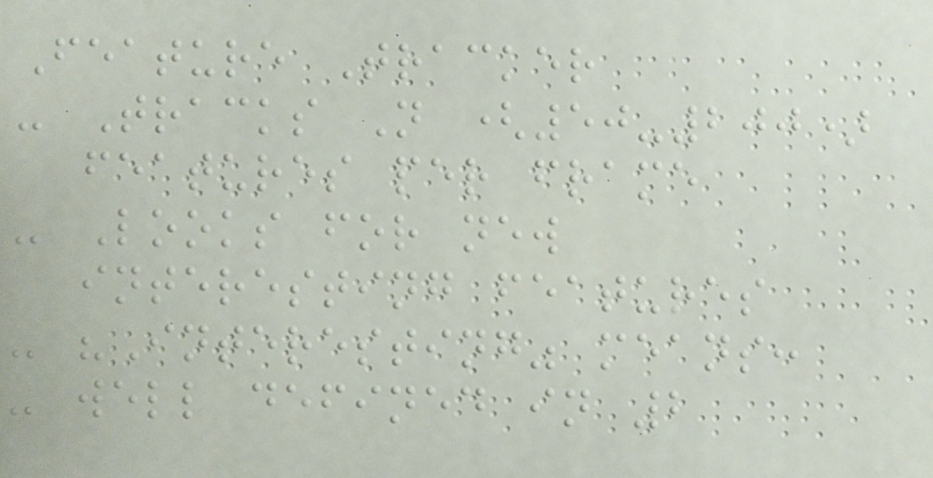Feature Tracker
- Tracks N (50-200)
features per frame
- Looks for new
interesting features
- "Interesting" means:
- well defined in 2
